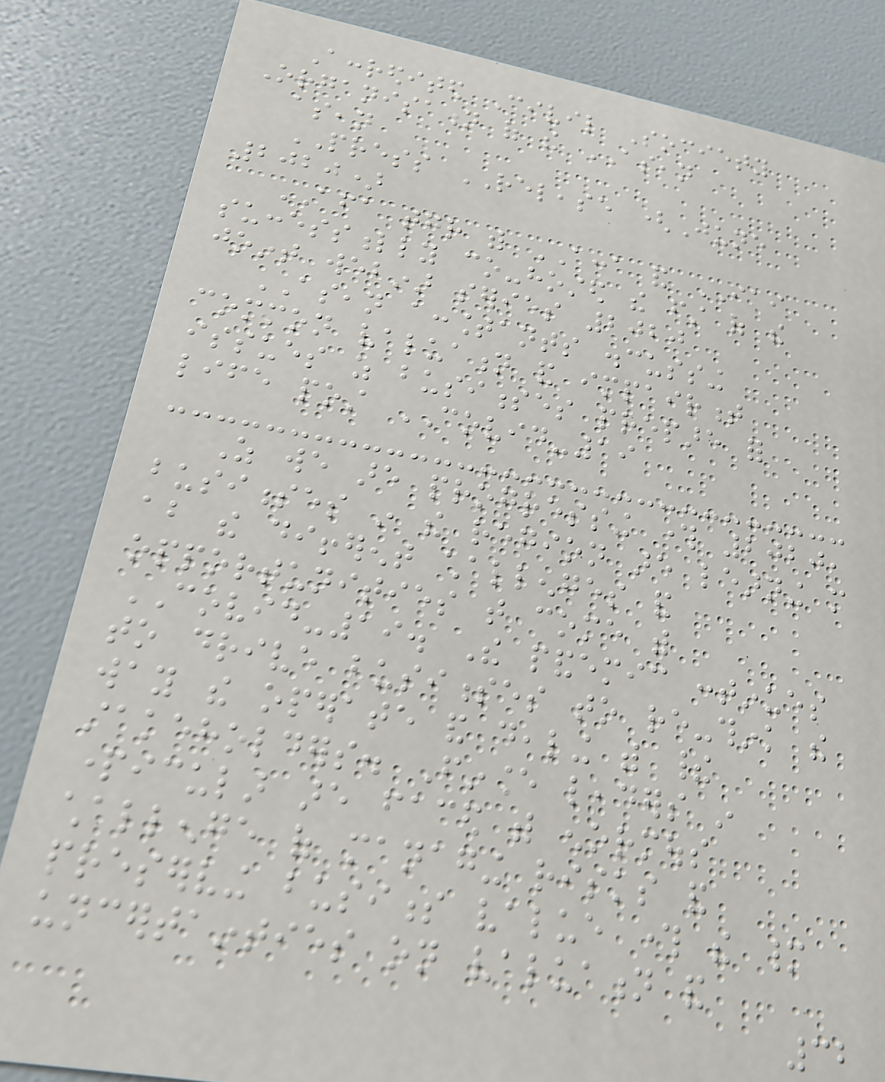Accredited Civil Society
Organisation of the ASEAN
asean
PRESS RELEASE (June
2020)
AFA together with ACCA and IAI
successfully co-hosted the first of the
joint webinar series 2020
ASEAN accountants discussing
common valuation and impairment
issues as businesses prepare for
life post COVID-19
As we are progressing through 2020,
businesses in the region are learning more
about the different challenges and
opportunities that come with
COVID-19. The pandemic continues
to drive businesses to re-think the
way the operate and dealing with their
stakeholders. Finance leaders in
particular are faced with enormous
challenge of managing risks and
preserving business value through the many
uncertainties on valuation and
32
